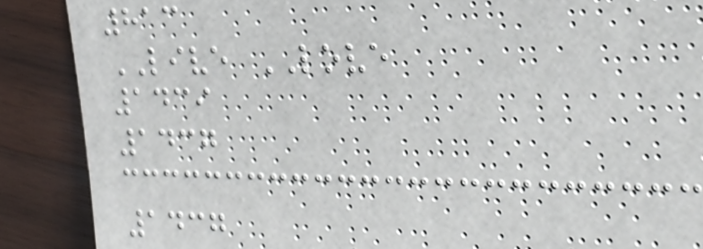813
LIVE LOVE
1439
1437
1437
